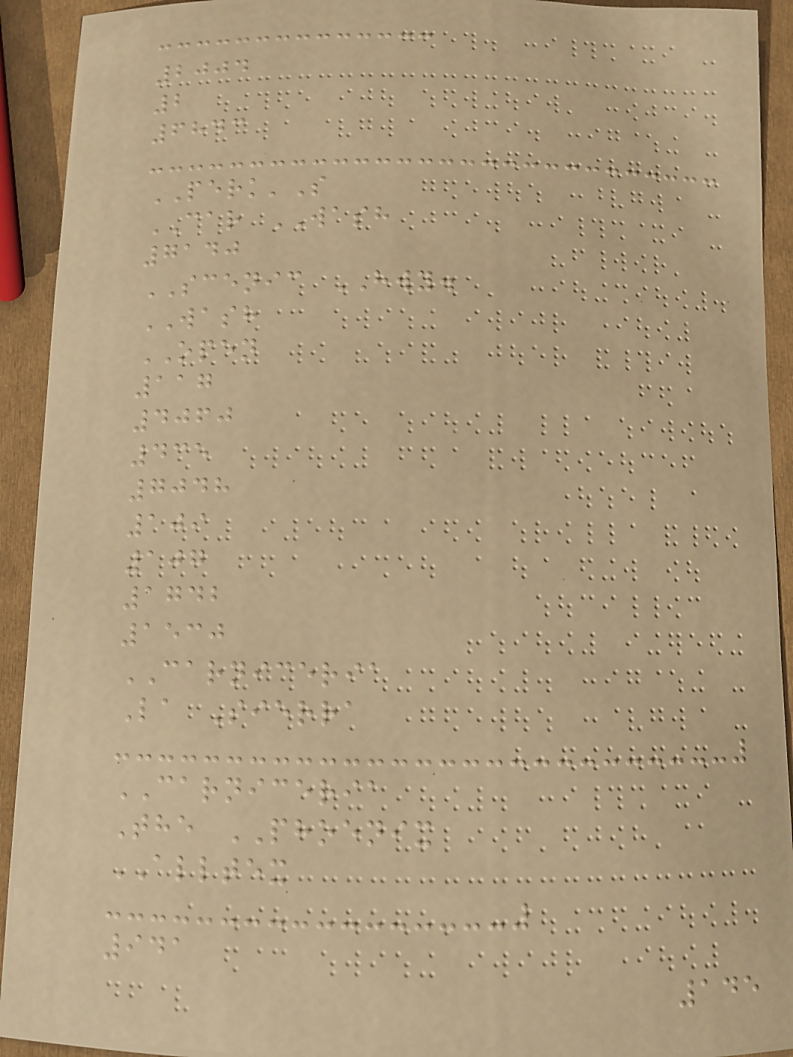2004
2
6843
PERK'S
CAR WASH
7140
SCENIC HWY.
WASH
OPEN
117
4060
435
7048
109
107
1742
1530
CARNICERIA
La Sierra
CARNICERIA
The PHOENIX
ALLTEX
941
145
